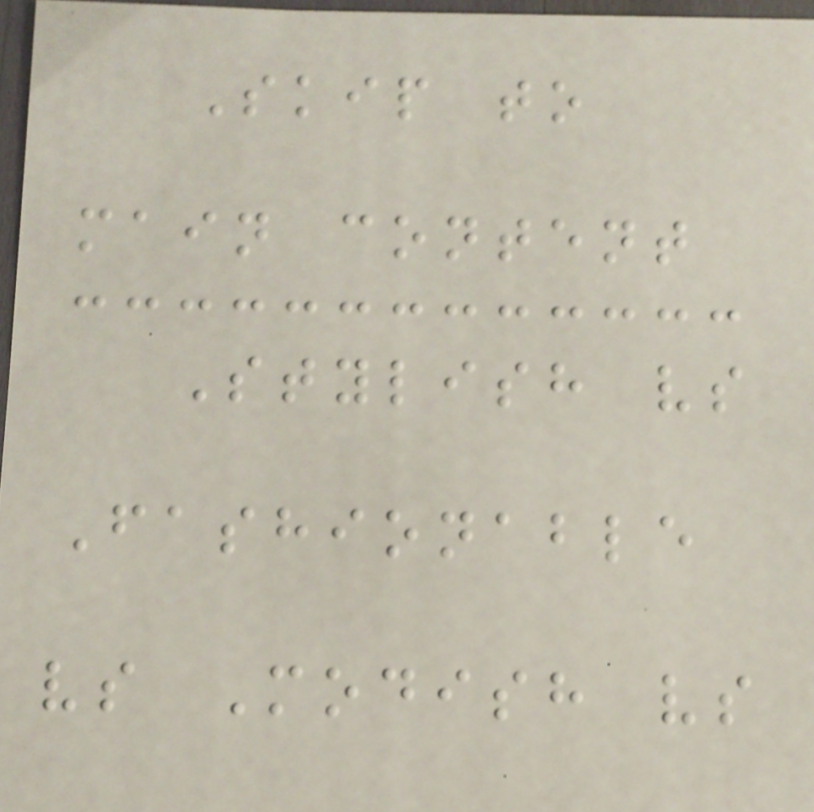Skip to
main content
Stylish vs
Fashionable
vs Modish vs
